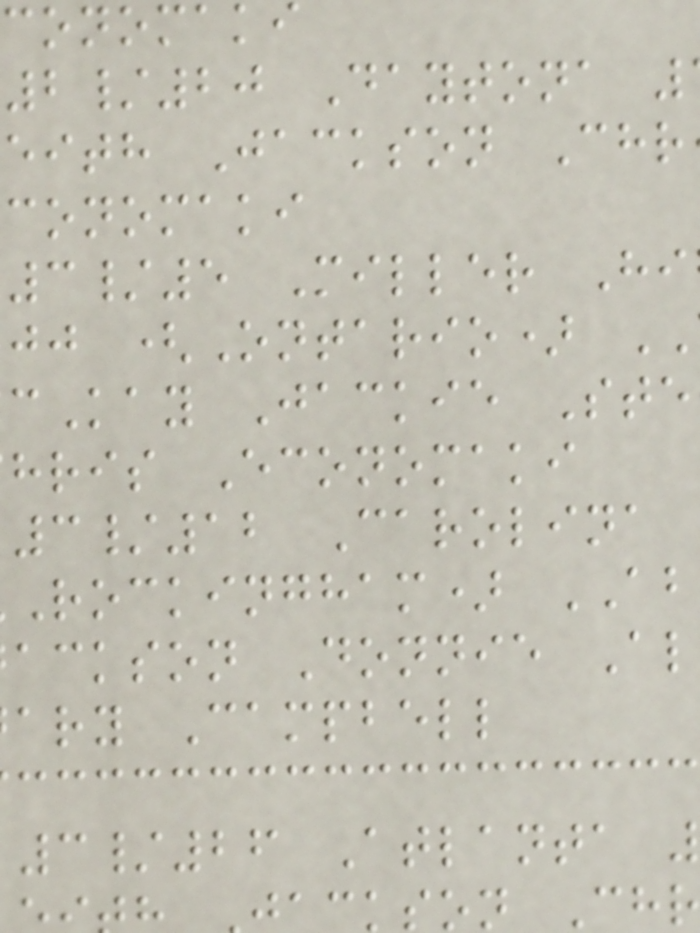2/20 Daytona
eith Jackson Chr
conomaki
3/5 Miller Hi
jj (Ontario)
cKay Jackie Ste
hris Economaki
3/12 Carolina
Rockingham) AB
ackson Donnie Al
ary Campbell
3/26 Atlanta
on Chr
